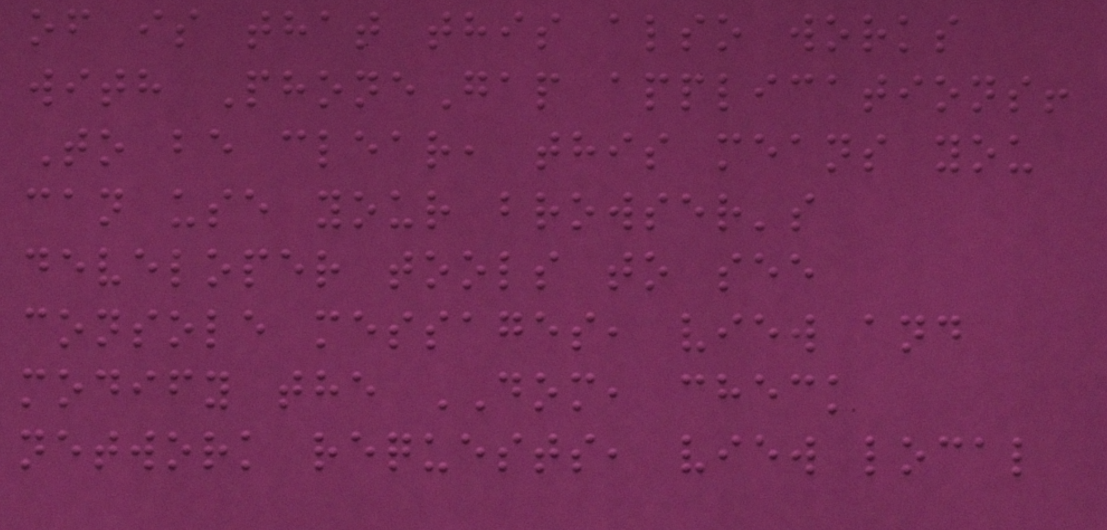of is that this also works
with PhoneGap applications!
To be clear, this means you
can use your browser's
developer tools to see
console messages, view and
modify the DOM, check
network requests, view local
